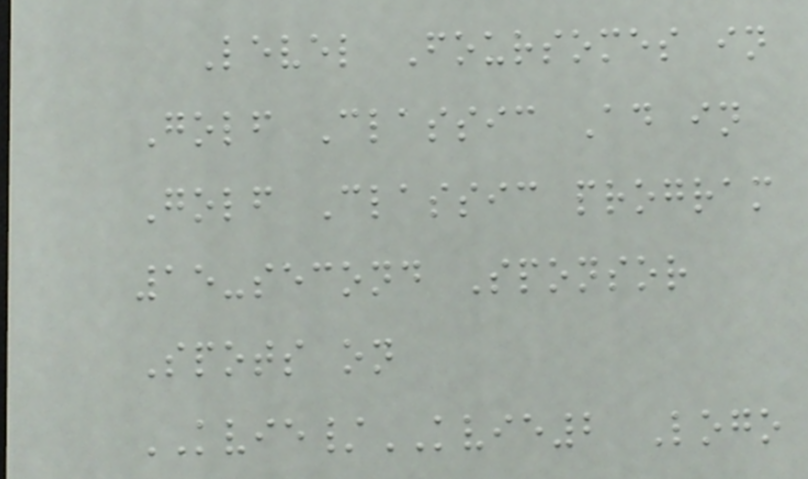Level Foursomes in
Golf Classic Ad in
Golf Classic program
15-second Sponsor
Spots on
KVIE/KVIE2 Logo
